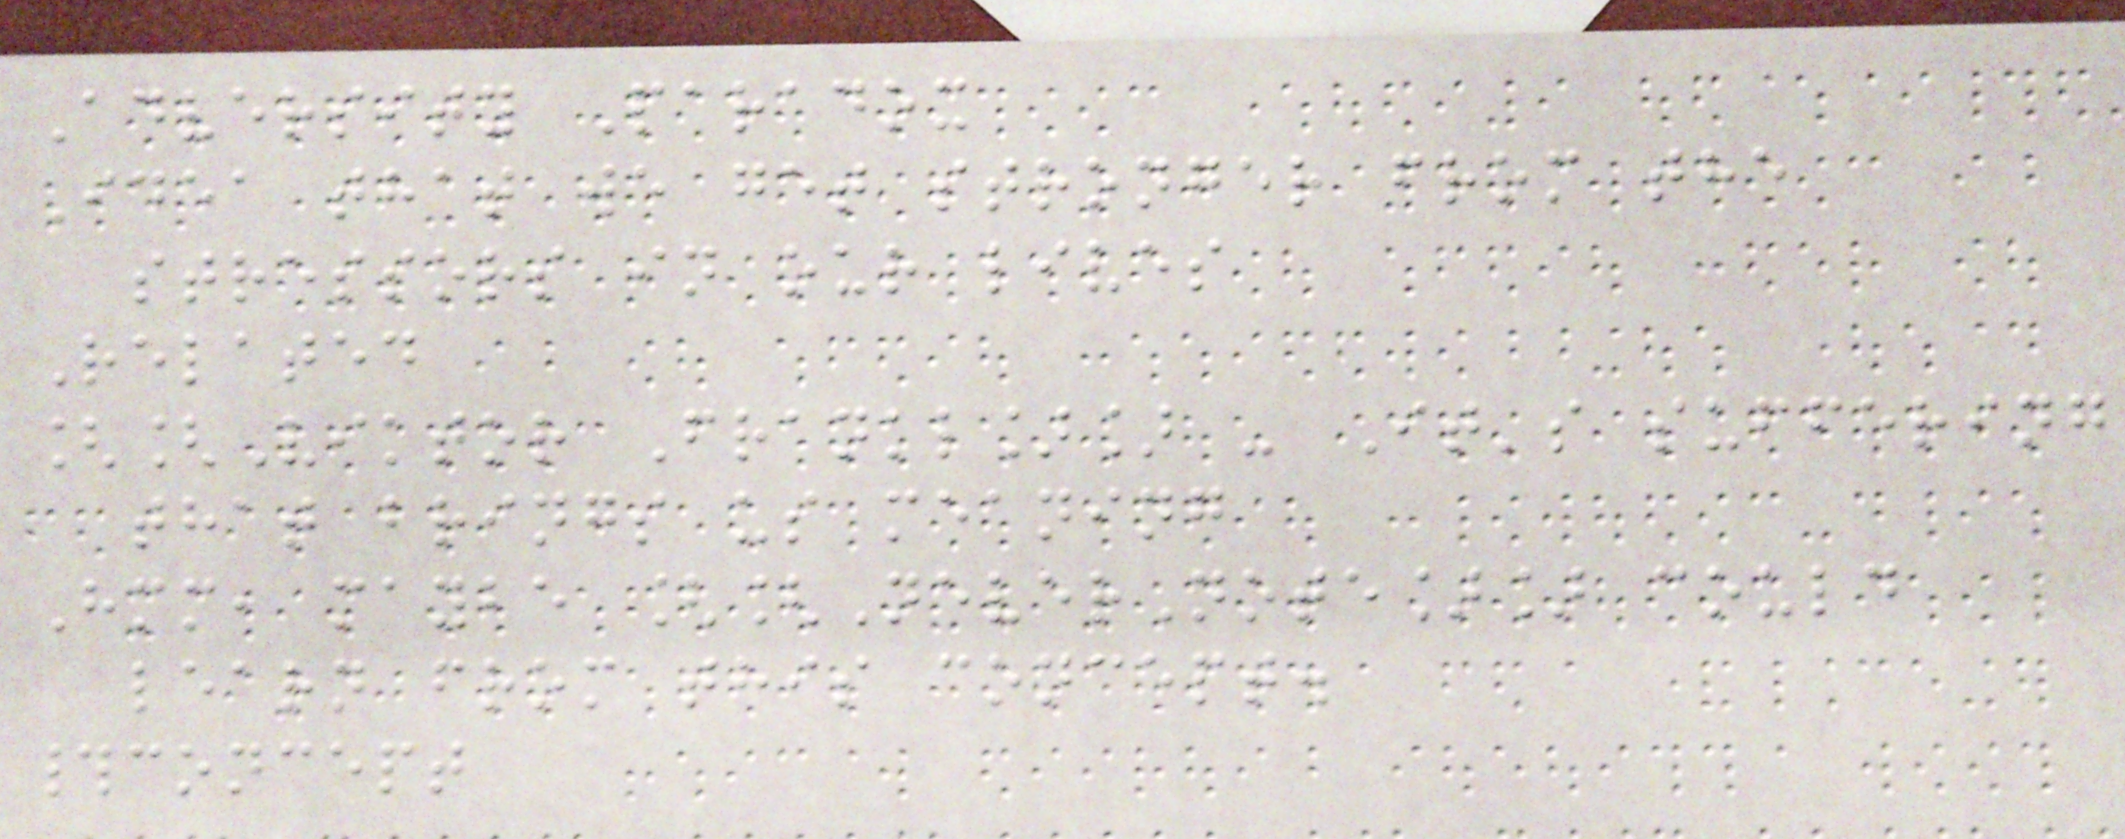Adversity Paradox
Idea that we get stronger from the
stressors in our lives
Related
[[Viktor Frankl]] - It's suffering
that brings us meaning
Hmm, maybe [[NeverNote]] could
learn from this concept.
#concept
